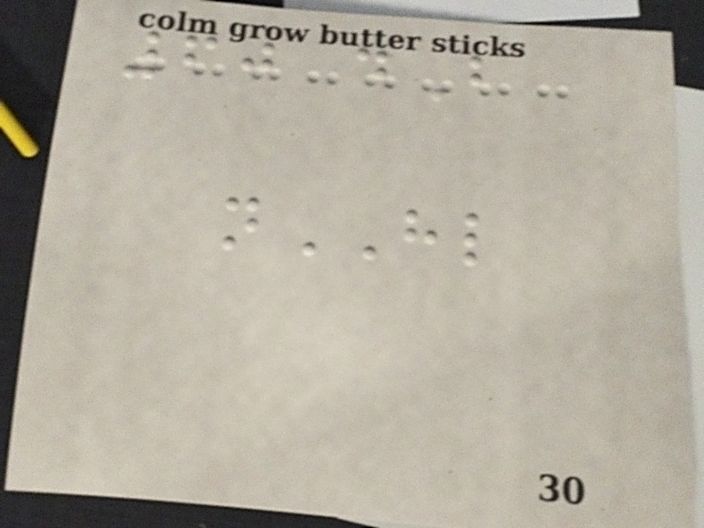60 dB
nHL
